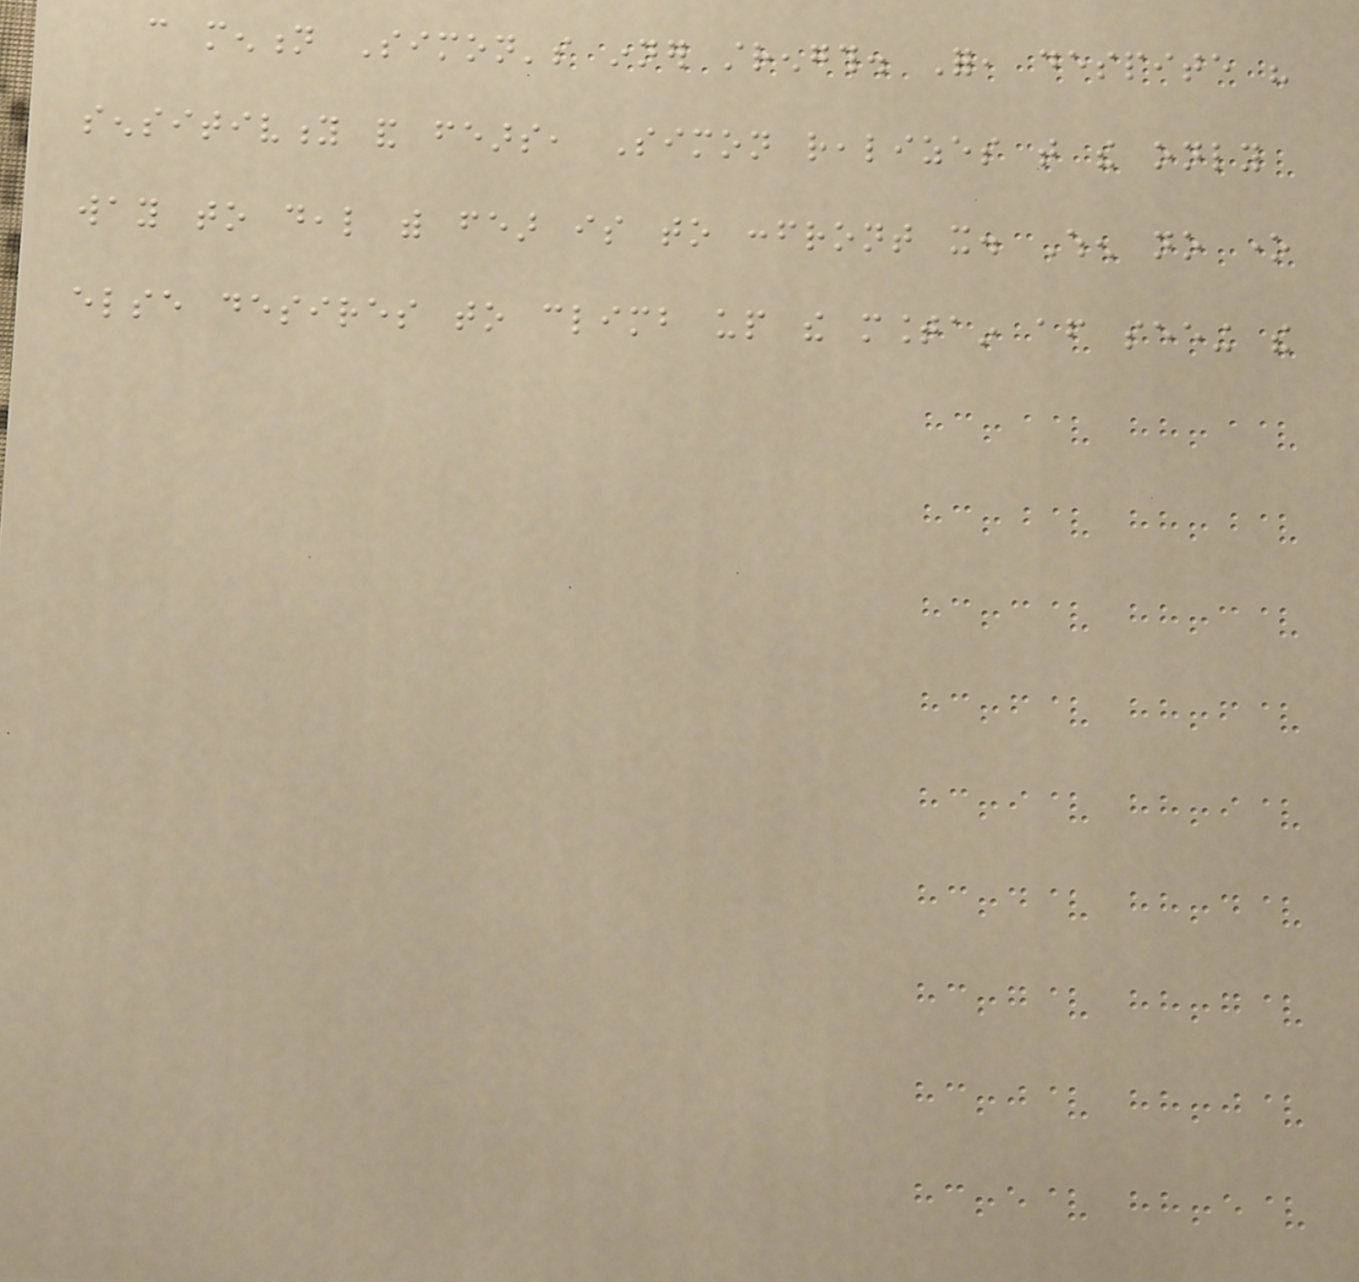can mention Simon's inner strength. For, despite his
sensitivity and fears, Simon realizes that the only
way to deal with fear is to confront it. When no one
else desires to climb up the mountain after seeing the
